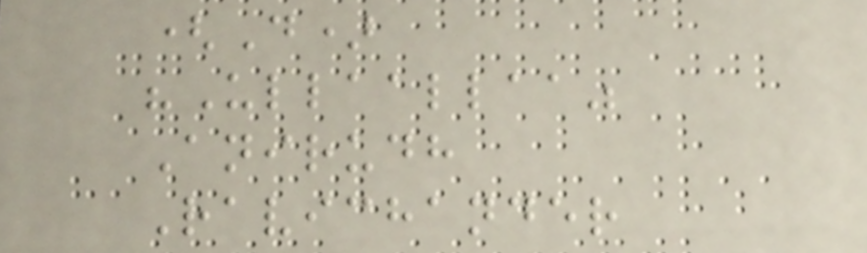(D)
"Ullaallaa"
Anirudh
Ravichander
